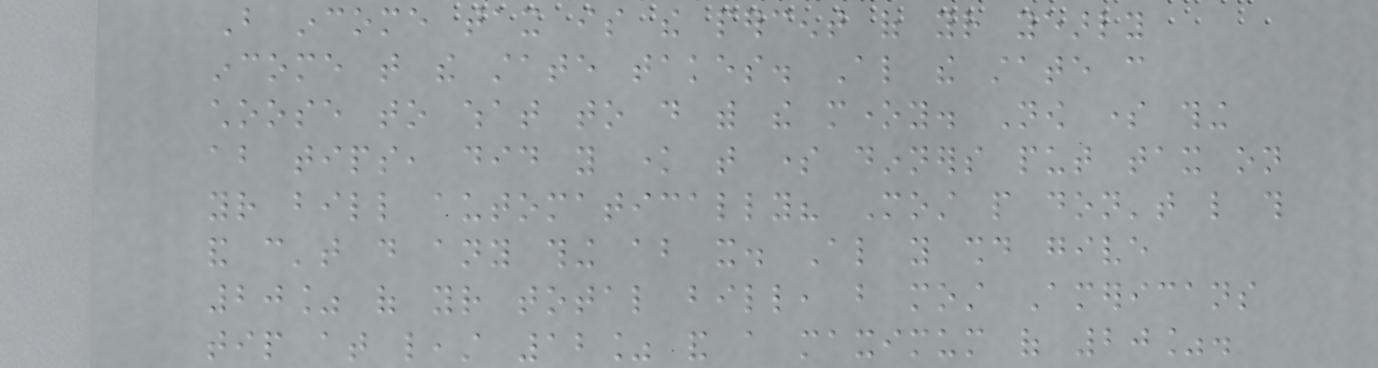But income tax is the percent of your yearly
income that the state takes. Also the state can
choose to what to do with the money. Now some thing
about tips, did you know that some dinners put tax on
your bill automatically? Most people don't like this
and can't do any thing about it. Also you should give
20% of your total bill, but most Americans
tip at least 12% and a maximum of 20%.
